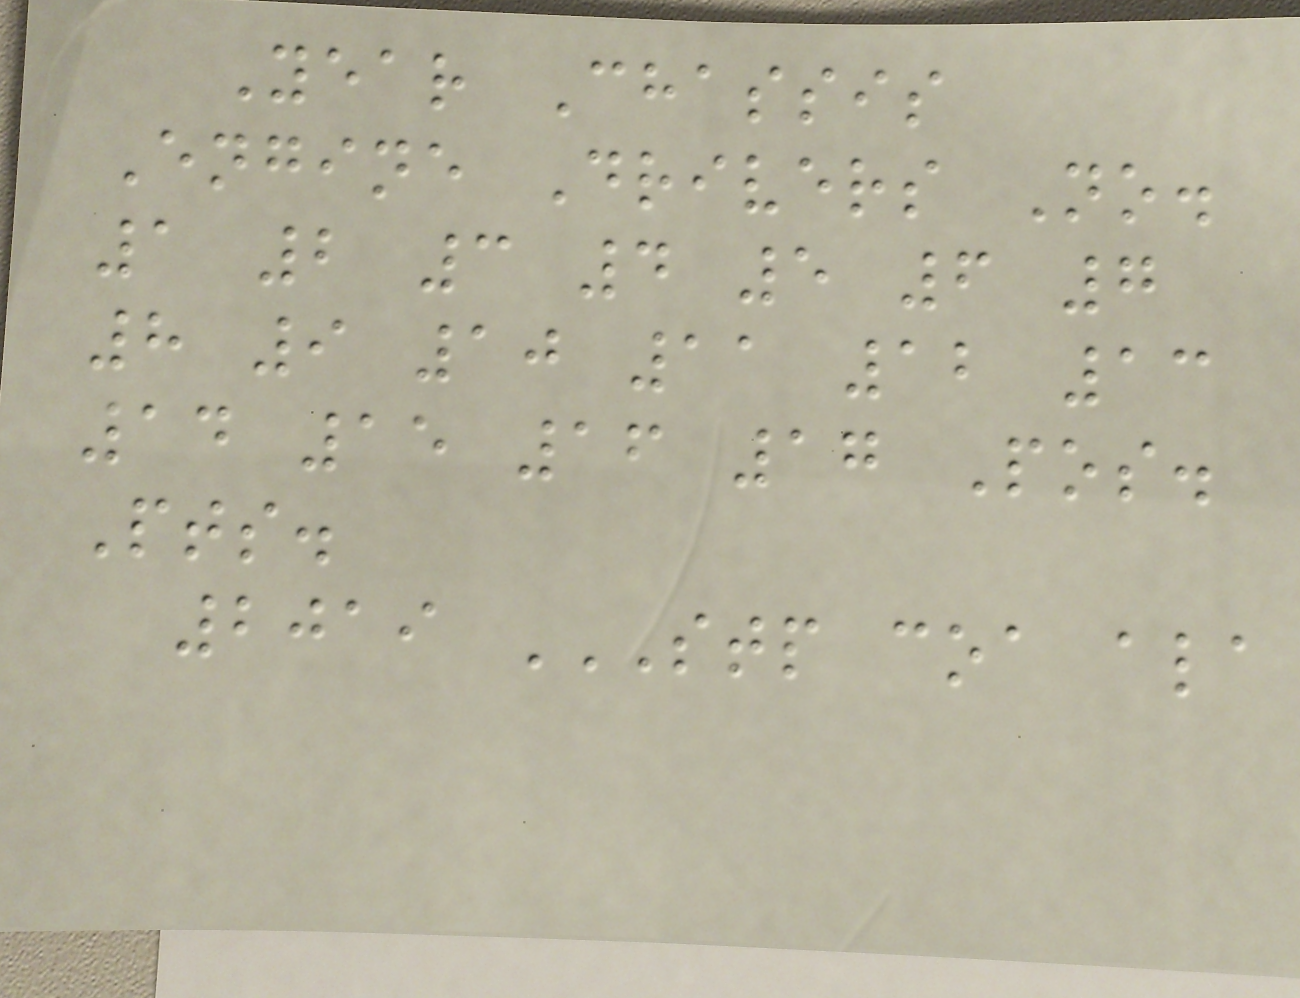Year Chassis
Engine Drivers No.
1 2 3 4 5 6 7
8 9 10 11 12 13
14 15 16 17 Pos.
Pts.
2019 STP COA ALA
